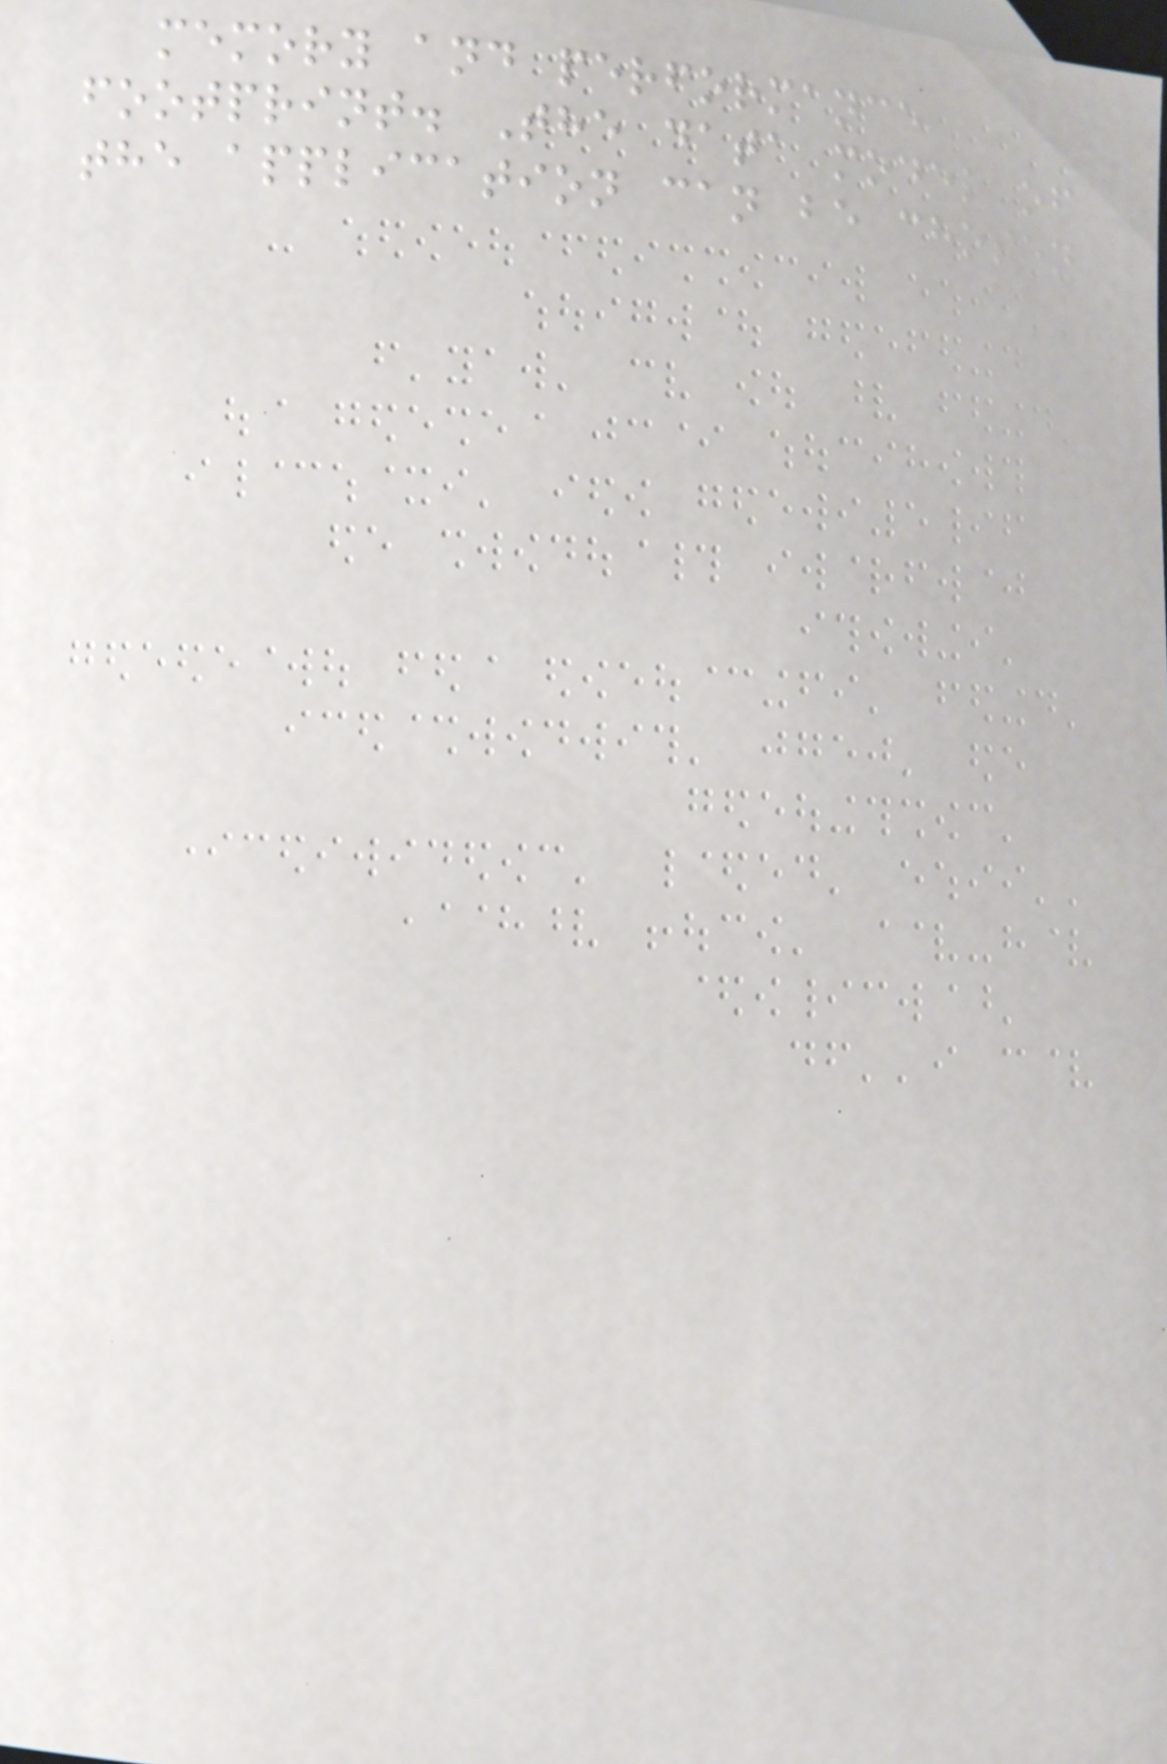memory and performance
footprint. The data model of
the application can be chosen
